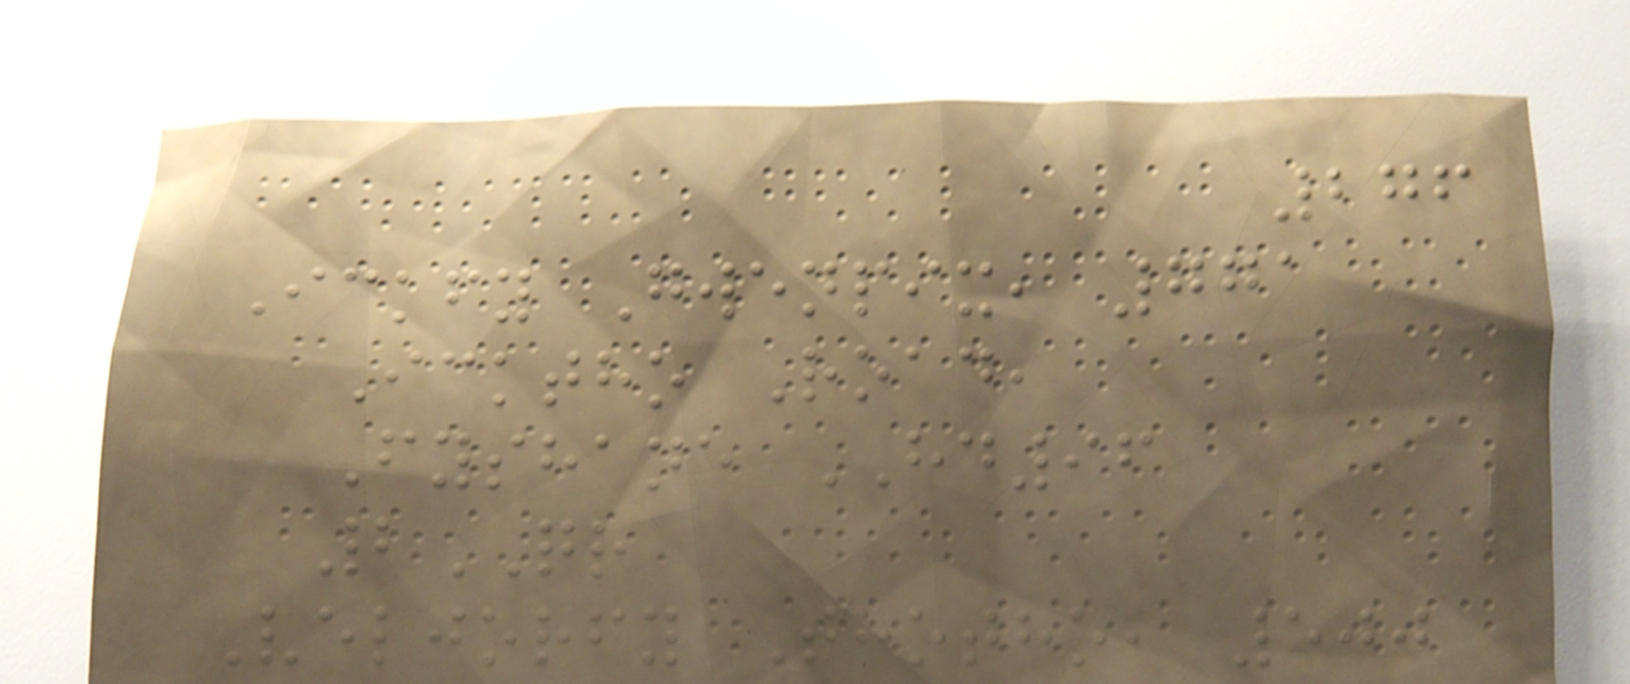276
Ickfy Gwenpix, 771
Icktho Road,
Fyshane HD96
2QR
Veljorfy Thotho, 500
